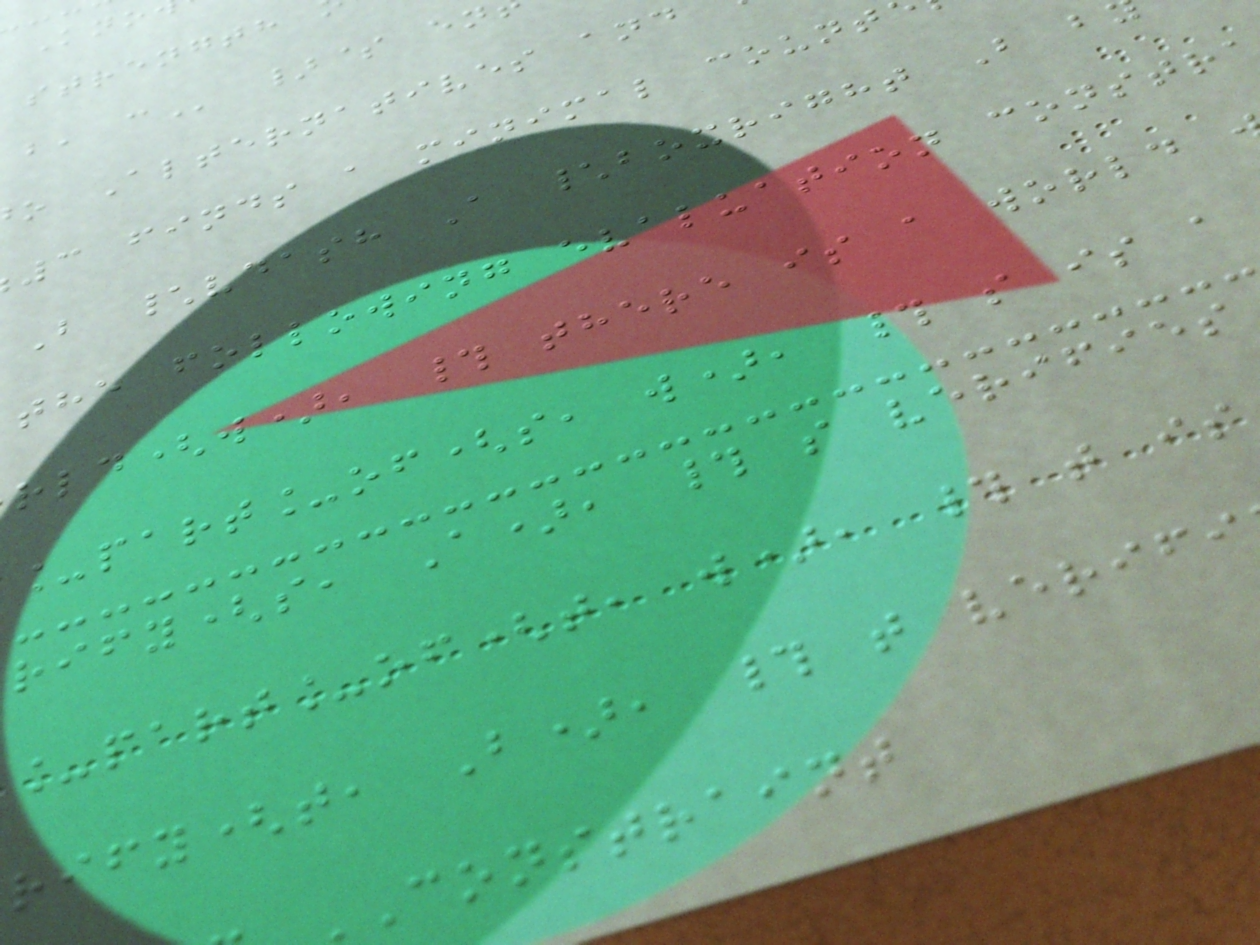o Alternatives and
3 finds a minimal count
B \vdash A \boxright B b
the following evaluation constra
rld(w), # there is a world
_part_of(s, w), # s is a
rify(s, A), # s verifies
_part_of(t, w), # t is
rify(t, B), # t verifi
constraint
